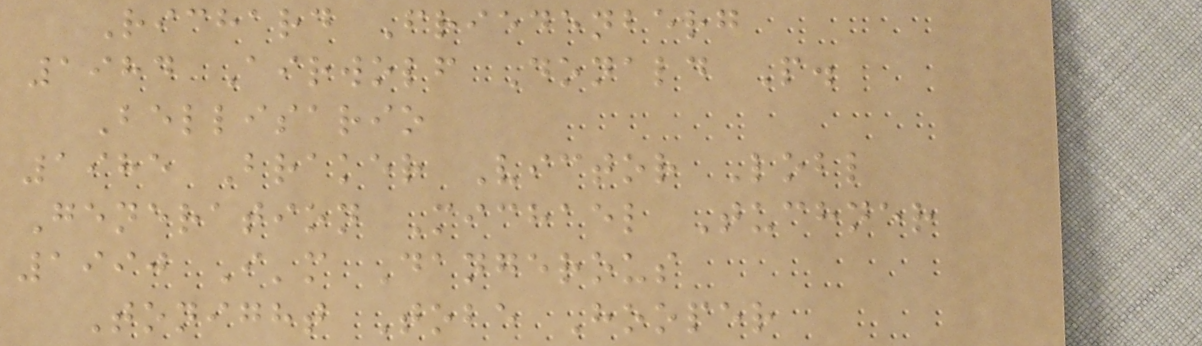Richard Friedenberg
1984 Airwolf Donald P.
Bellisario
1985 Braker Victor Lobl
Generation Michael Tuchner
1990 I'm Dangerous
Tonight Tobe Hooper
